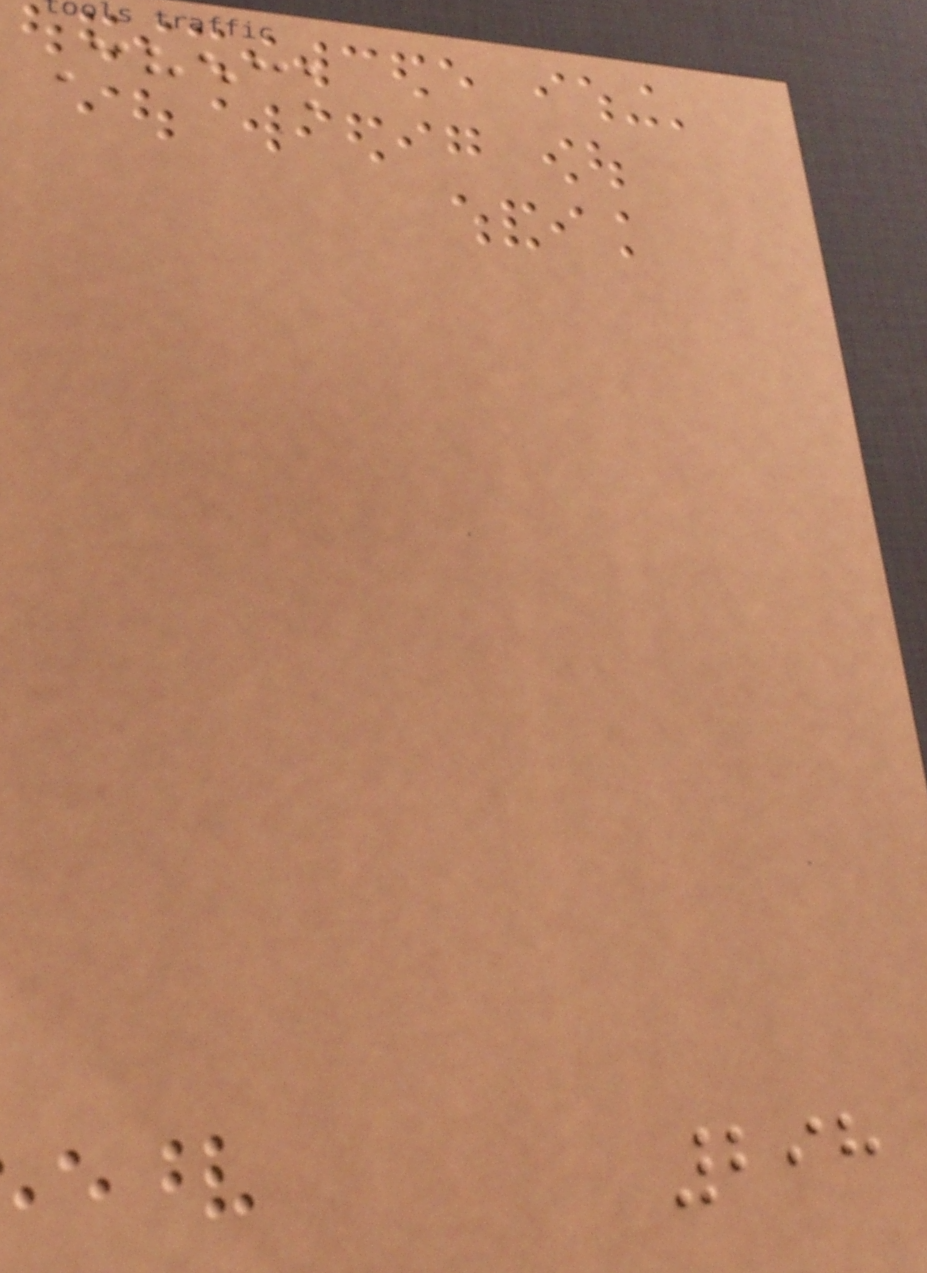Check
298
